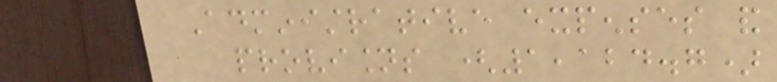Administrative expenses and
provisions (1,124.7)
